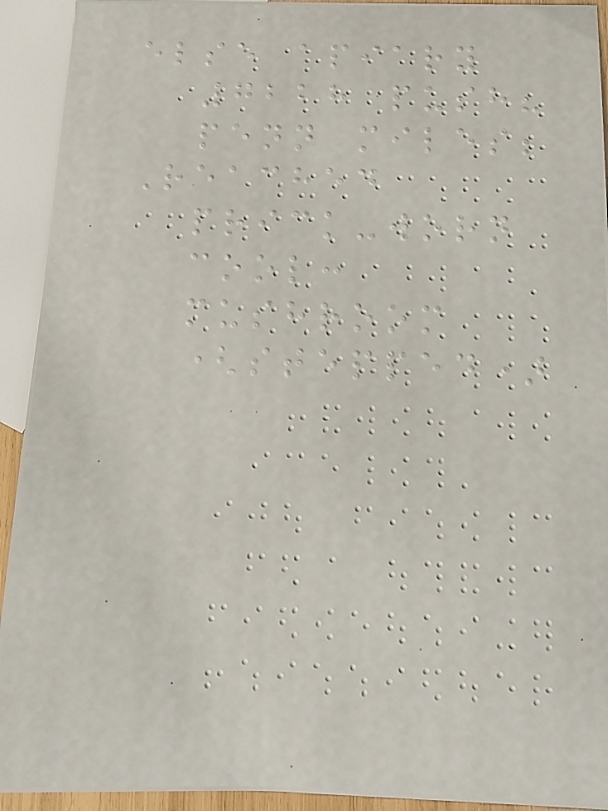else apiary
7228 push?
penn miles;
Reached
prick-worn
cool:
mushroom
(stepped)
